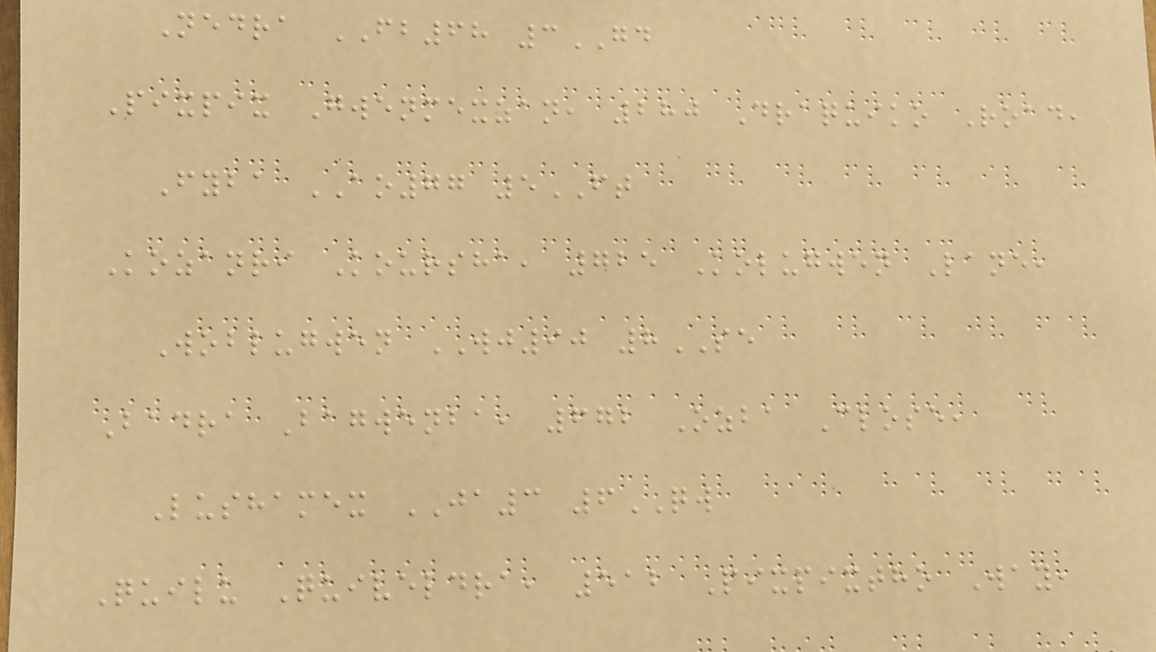Nedra FB68 3GD
Pixpix Gwenmexzan, 280 Draquiko Road,
Fyba AO77 5FT
Kozanri Koursha, 725 Kolugwen Lane,
Woblugwen WJ90 8SE
Badra Bagwenba, 672 Ozba Close,
Lushamex JA3 6QW
Quilu Quiveldra, 512 Pixpixtho Way,
